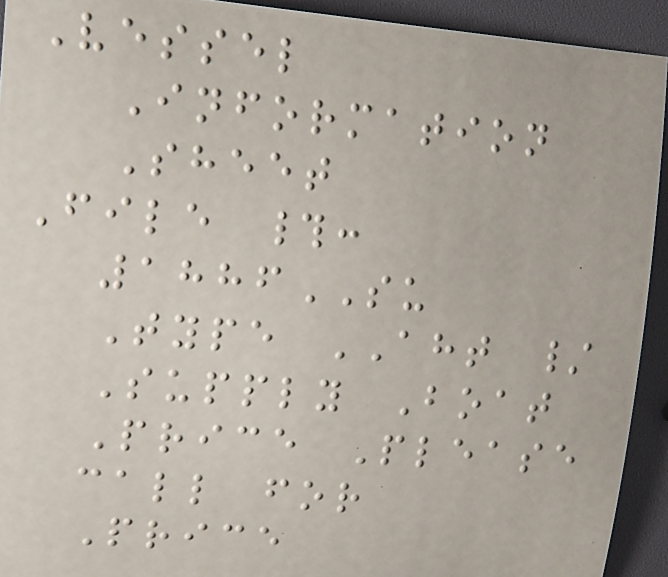Vessel
Information
Sheet
File #:
1886SU
Type AHT /
Supply Boat
Price Please
call for
Price
